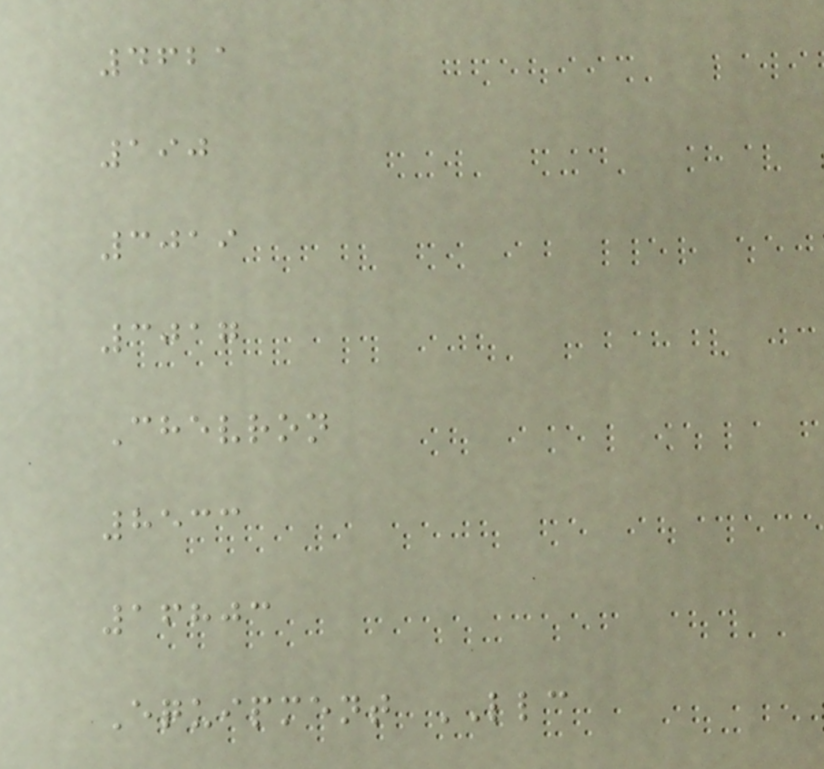4621
190
3019
3017
Chevron
8533
16803
Equipment LLC
